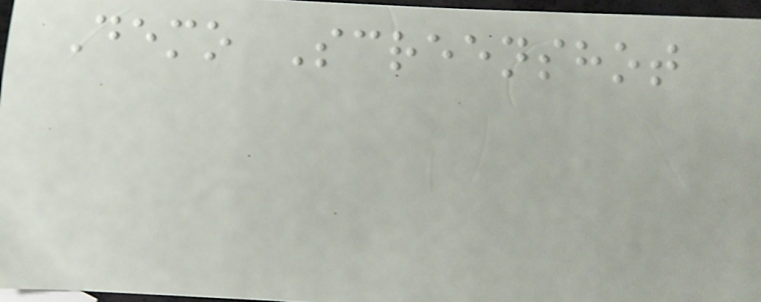Demo Screenshot
